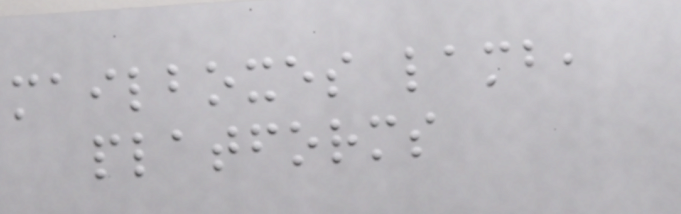mailboxes lamb,
platforms
